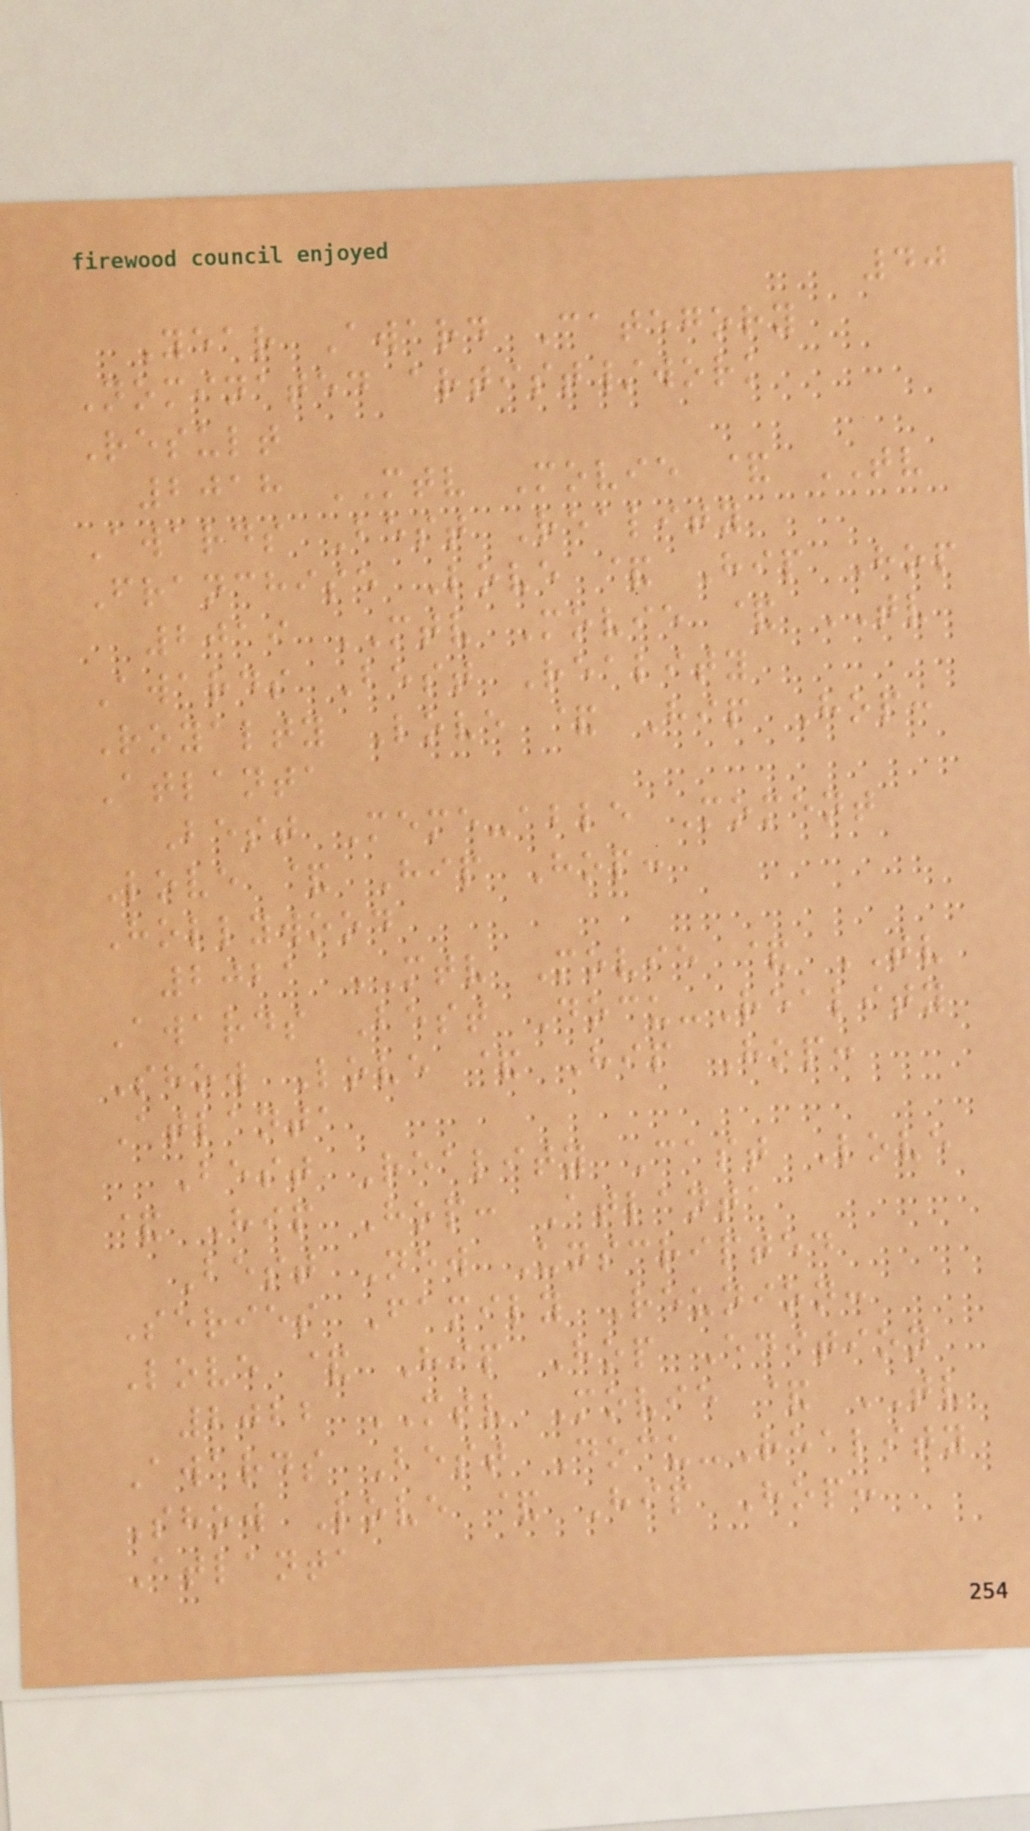40
Year Award Category
Nominated artist/work
Result
2018 MTV Movie & TV
Awards Best Reality
Franchise Love & Hip Hop
2019 MTV Movie & TV
Awards Best Reality
Royalty Love & Hip Hop:
Atlanta
Best Meme-able Moment
Love & Hip Hop:
Hollywood
2021 MTV Movie & TV
Awards Best Docu-Reality
Show Love & Hip Hop:
Atlanta
Best Reality Cast Love
& Hip Hop: Atlanta
Best New Unscripted
Series Family Reunion:
Love & Hip Hop Edition
2022 MTV Movie & TV
Awards Best Docu-Reality
Show Love & Hip Hop:
Atlanta
